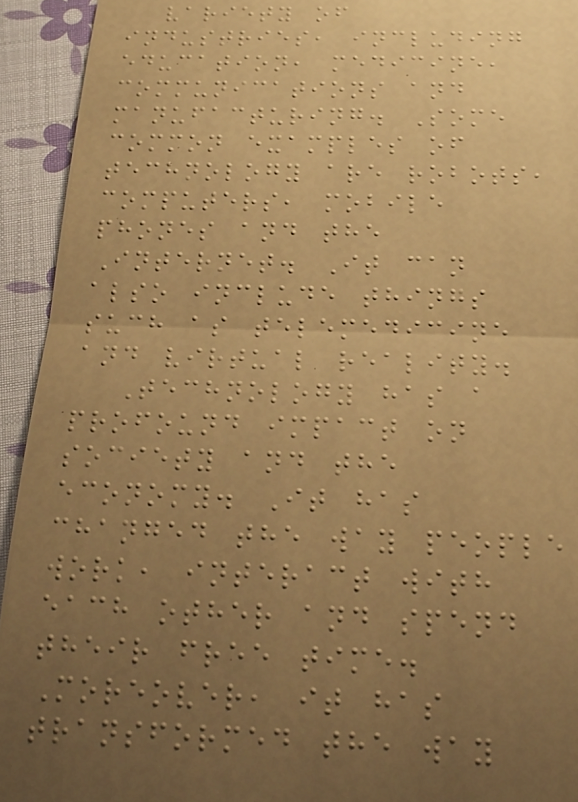variety of
industries, including
education, medicine,
communications and
manufacturing. Some
common examples of
technology are robots,
computers, mobile
phones and the
Internet. It can
also include things
such as telemedicine
and virtual reality.
Technology has a
profound impact on
society and the
economy. It has
changed the way people
work, interact with
each other and spend
their free time.
Moreover, it has
transformed the way
